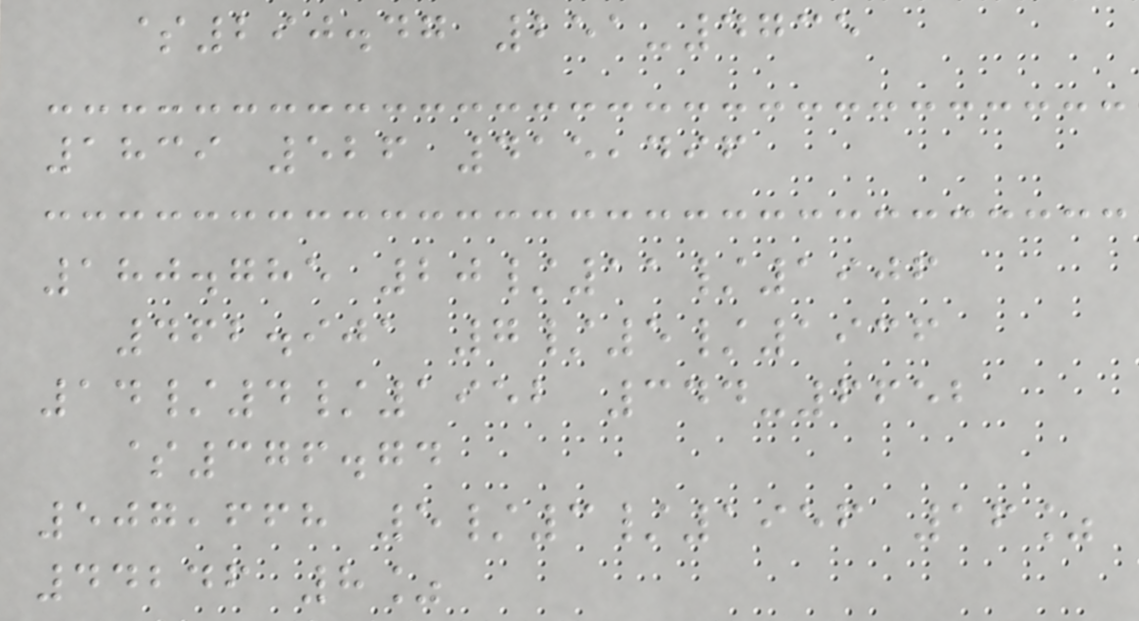$290.47 251-4735
1839 526 415,496
180.785 20/11/1906
462.901 7/5/1936
14/4/1952 344-6652
$376.74
507,668 5/3/1956 16%
44246 8%
